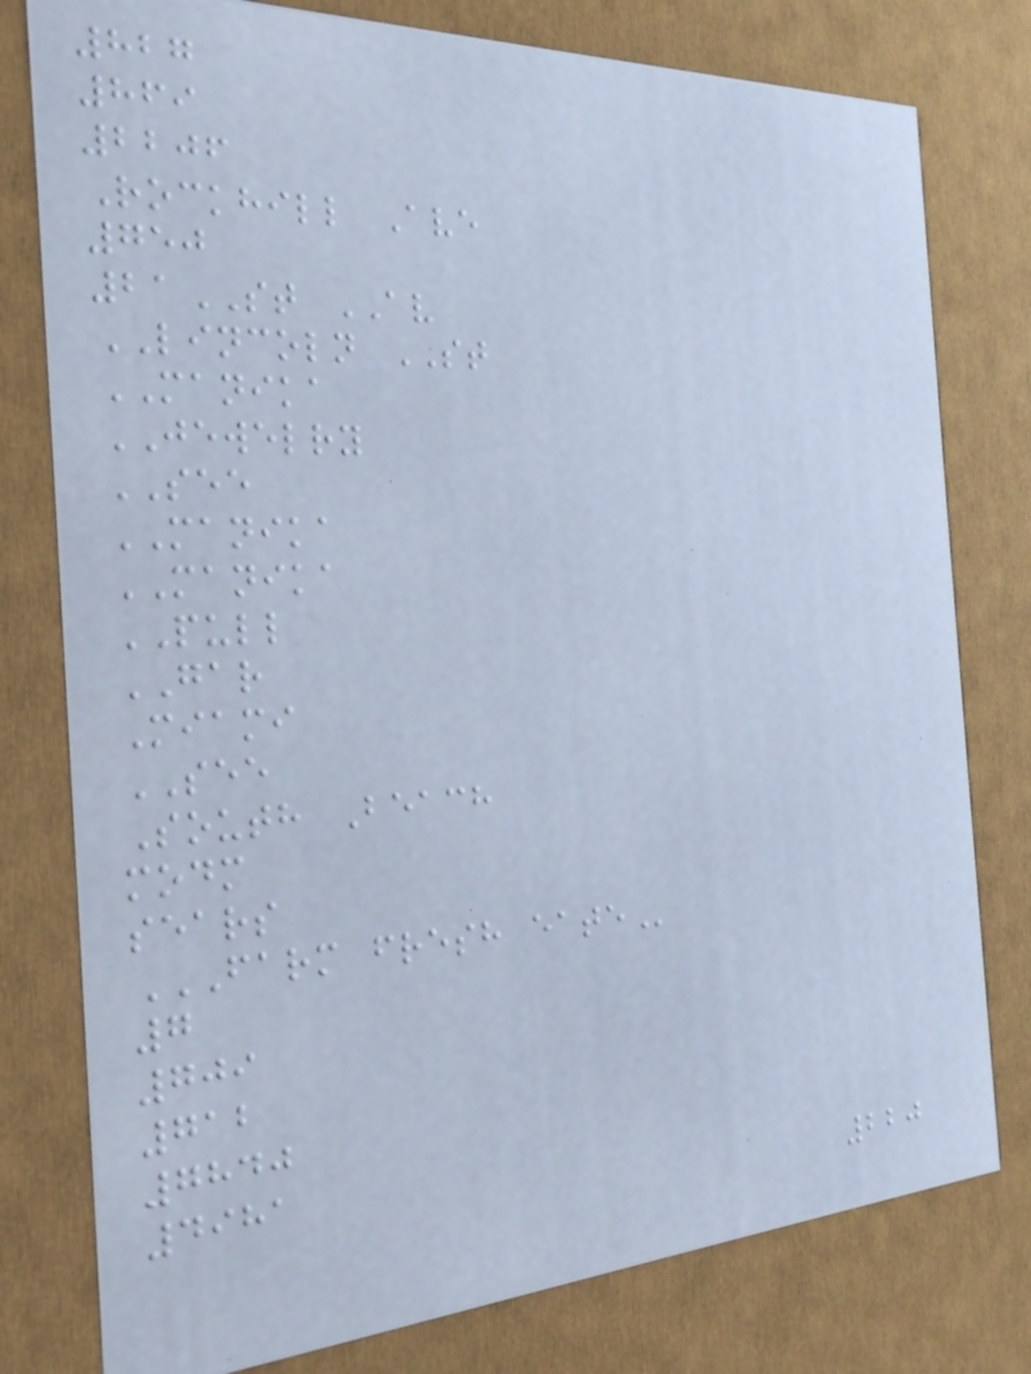827
869
2206
Rockhill Ave
750
21ST AV
LINCOLN ST
MANIKA
JEWELRY
SEE
MANIKA
MANIKA
PULL
GAR
Miami
SEE
South Beach
modm
sears
FARM FRESH EATE
7
709
712
7840
4981
220
